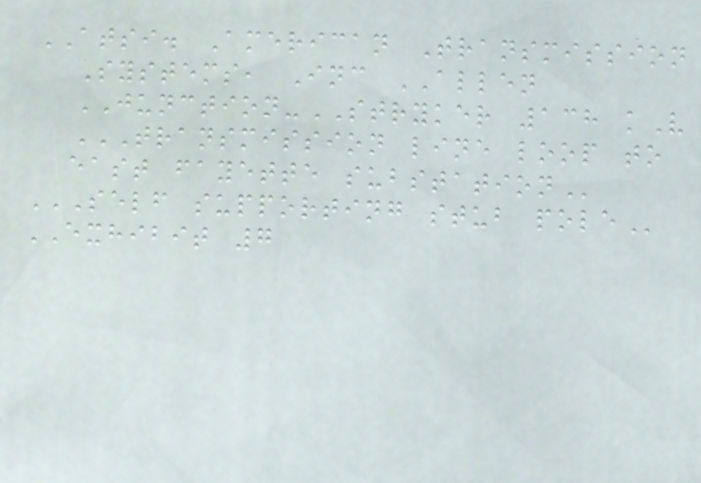ATSI. American Transmission
Systems, Inc ALLEN
JUNCTION-STRYKER 138 kV
TRANSMISSION LINE LOOP TO
EAST FAYETTE SUBSTATION
SELF SUPPORTING STUB POLE
EXHIBIT 7
